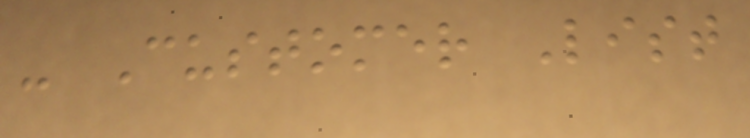- Customer List
